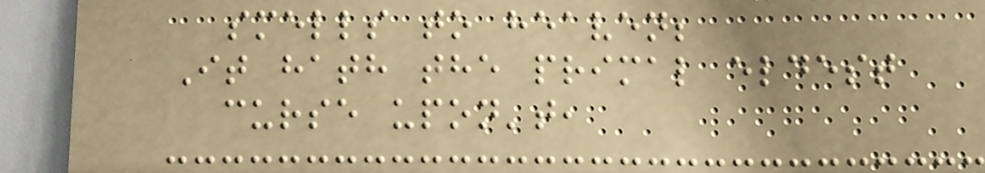smells to heaven;
It hath the primal eldest
curse upon't,
